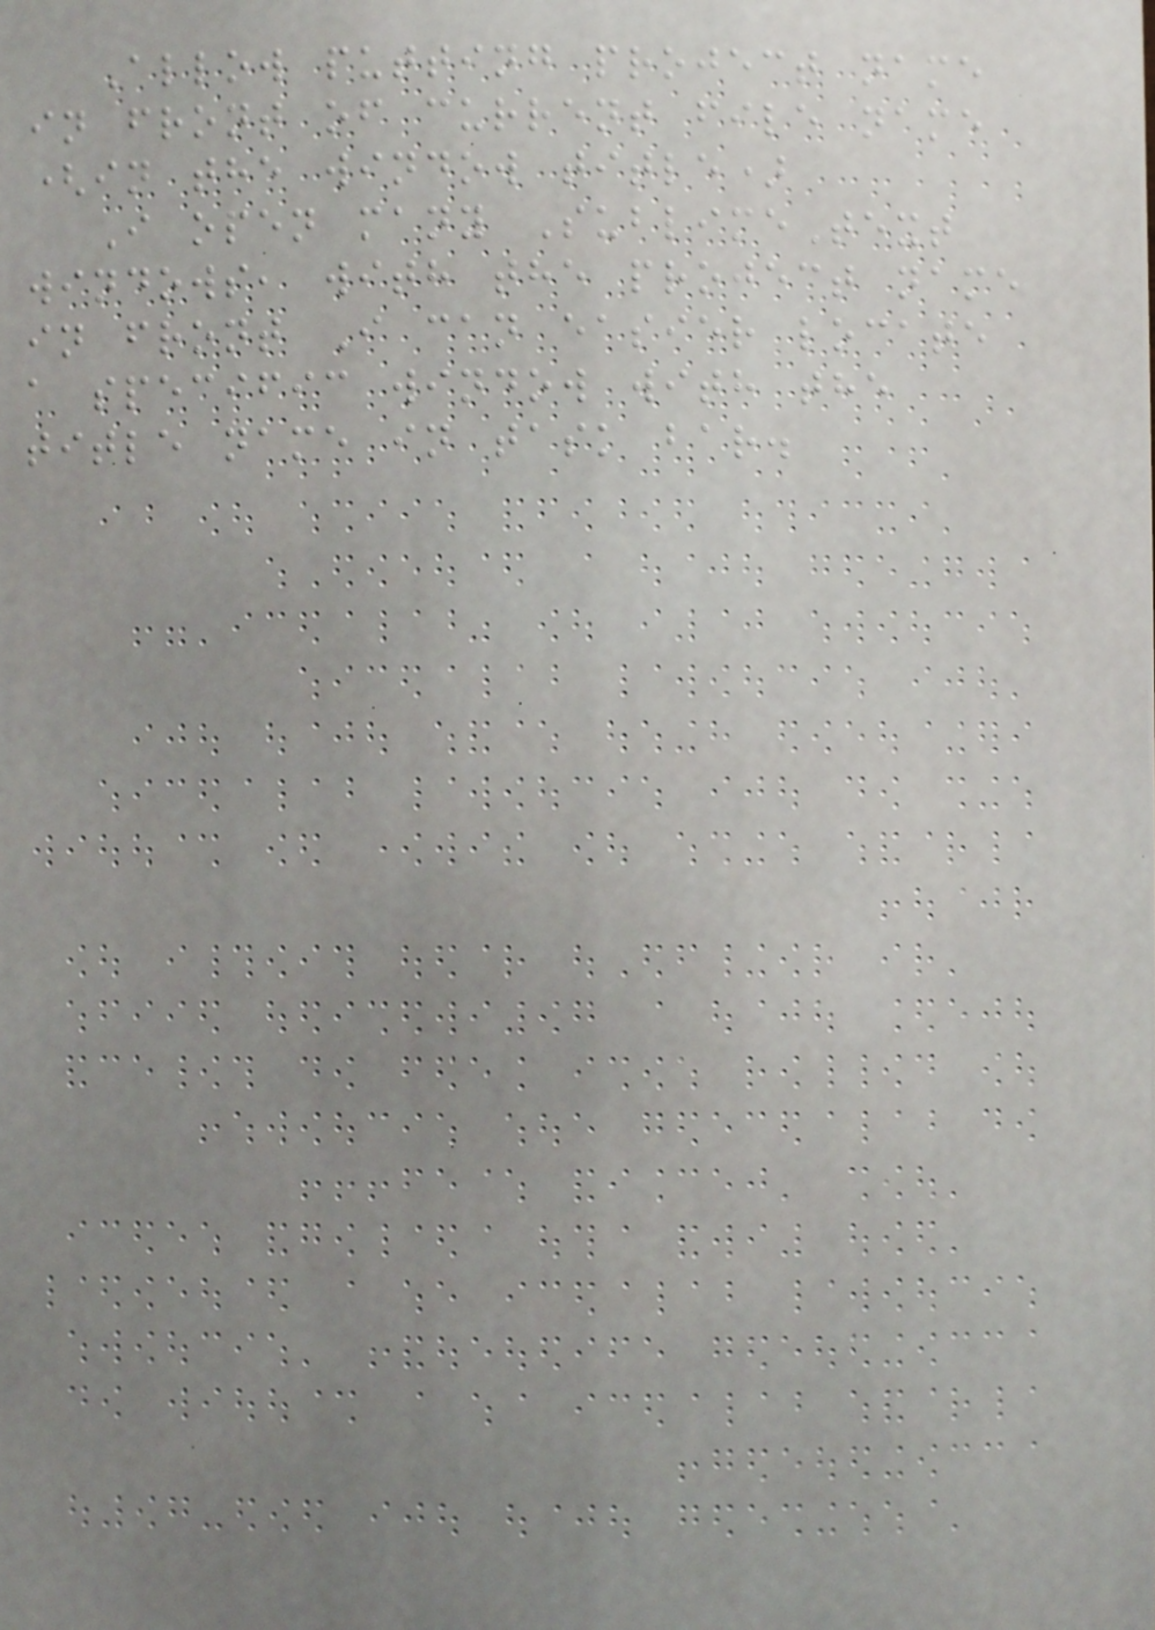Allow putting project name
in front of current file name
(in the window title)
I open many SublimeText
windows, with the project name
in front I can easier locate
a specific window with the
title name in task bar.
